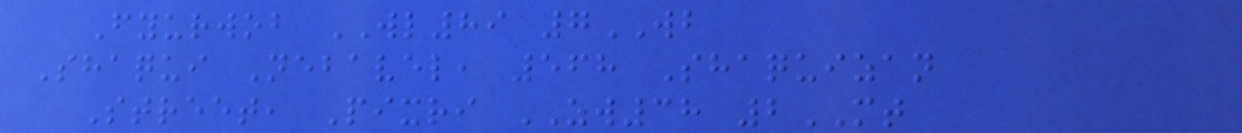Fyurwob WL89 7WB
Shaqui Nebavel, 568 Shaquizan
Street, Pixri ZW38 2MT
